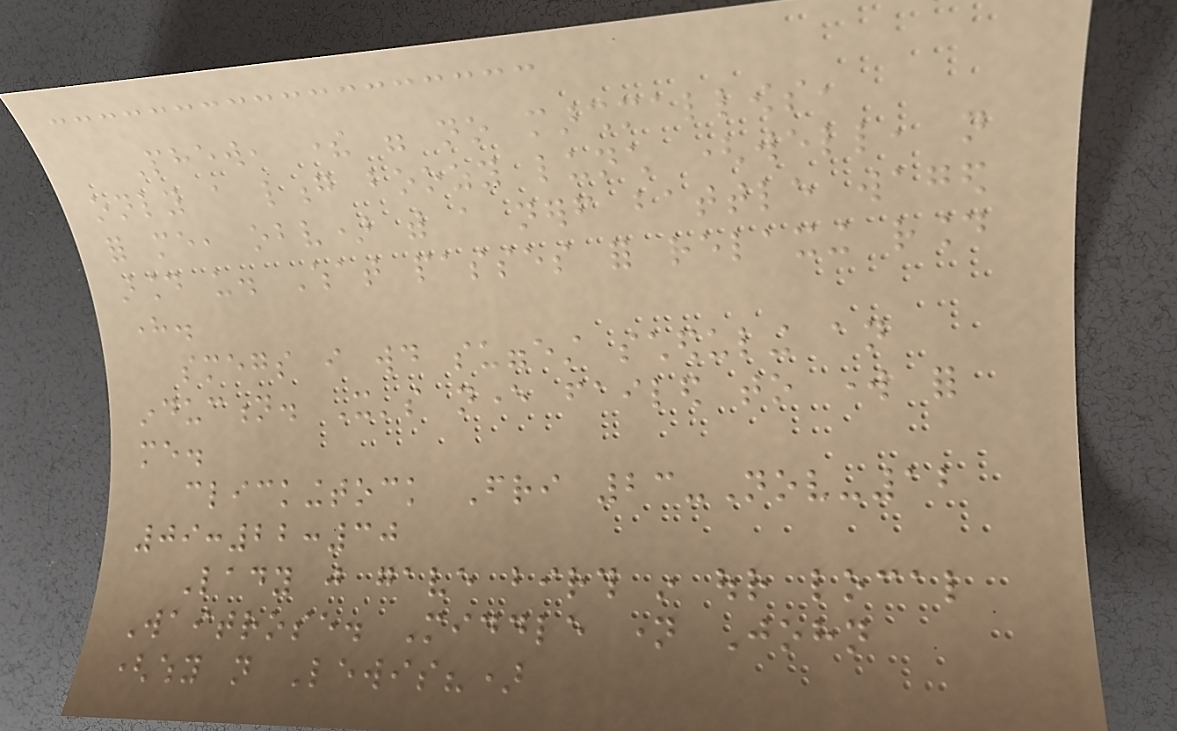Phew, there were no marshmallows,
only a long boozy lunch (well, not
for me, obv) with a nerf battle waged
around us. What passes for relaxing round
here.
smegs i would suggest scheduling an
induction. It's never failed to work for
me.
clickingtock Fri 23-Nov-12
09:22:30
Lady just gave birth in our local
Waitrose. Middle name John
(why not Lewis?)
